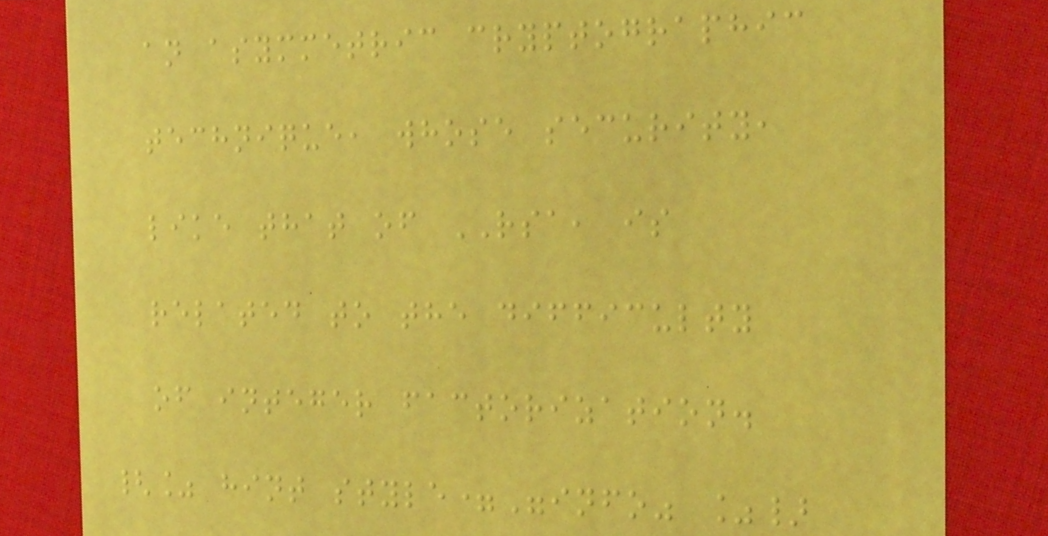an asymmetric cryptographic
technique, whose security,
like that of RSA, is
related to the difficulty
of integer factorization.
{% hint style="info" %}
